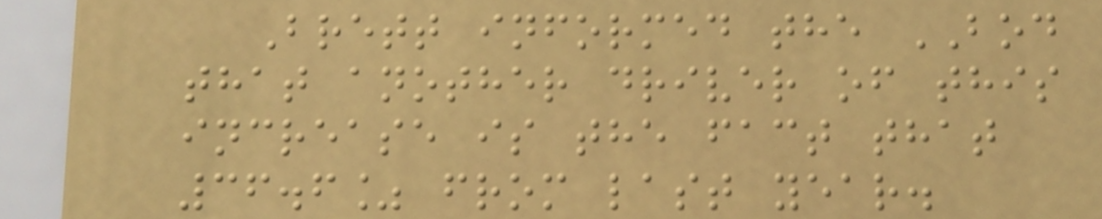Brett informed the BOD
that another driver of this
increase is the fact that
36.6% from last year.
